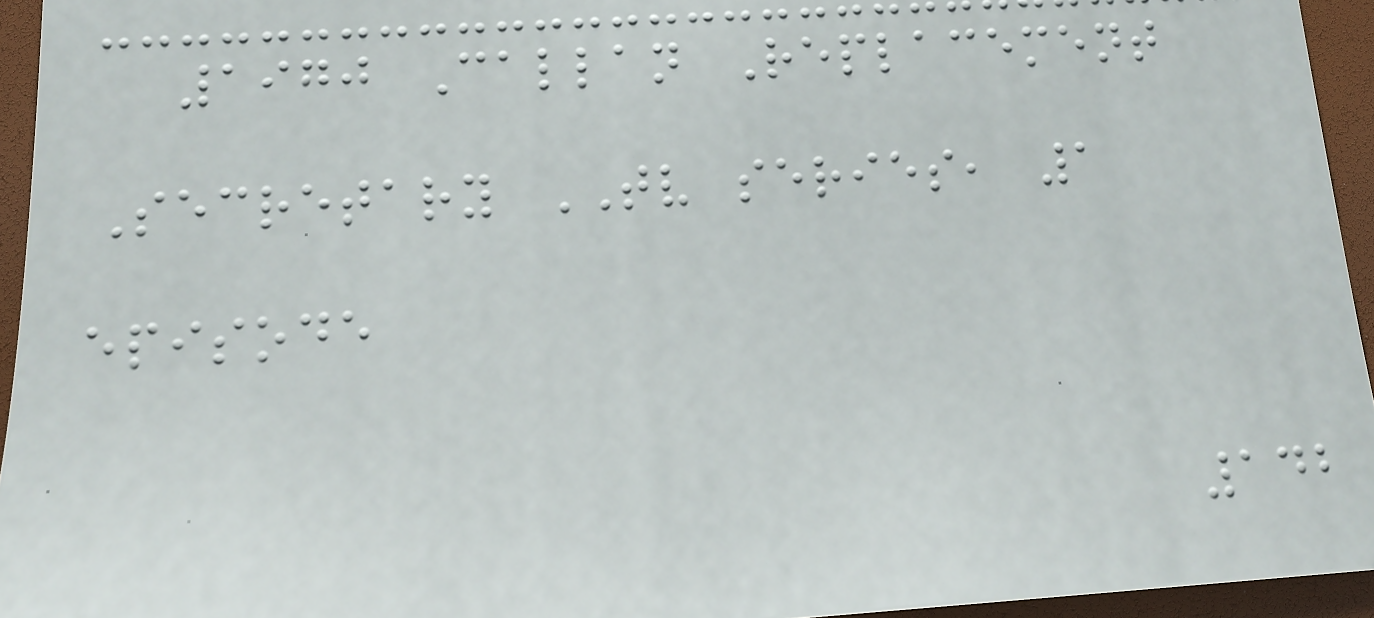1970 Callan Replacement
Secretary TV series, 1
episode
142
